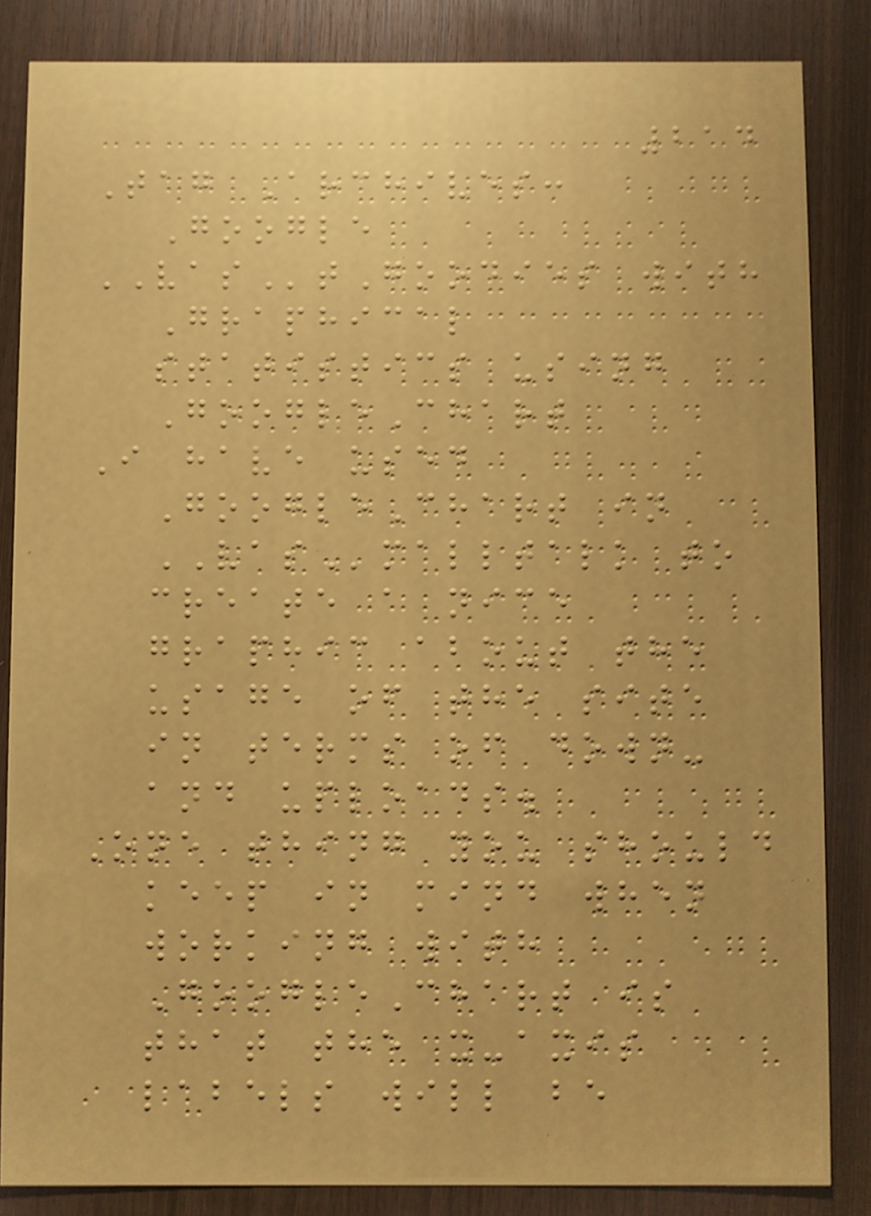214
Tag Archives:
Google
VAStGoodies with
Graphical
statistics using
GoogleChart
I have used
GoogleChart in
VASmalltalk to
create a nice
graphic about the
usage of the site
in terms of down-
and uploads.
One thing you should
keep in mind when
working with
GoogleChart is
that the x-axis
labels will be
